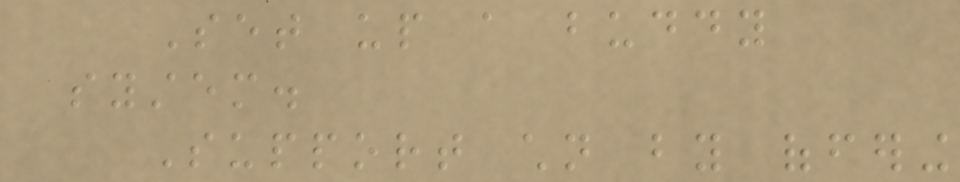Set up a buddy
system.
Support children by offering
